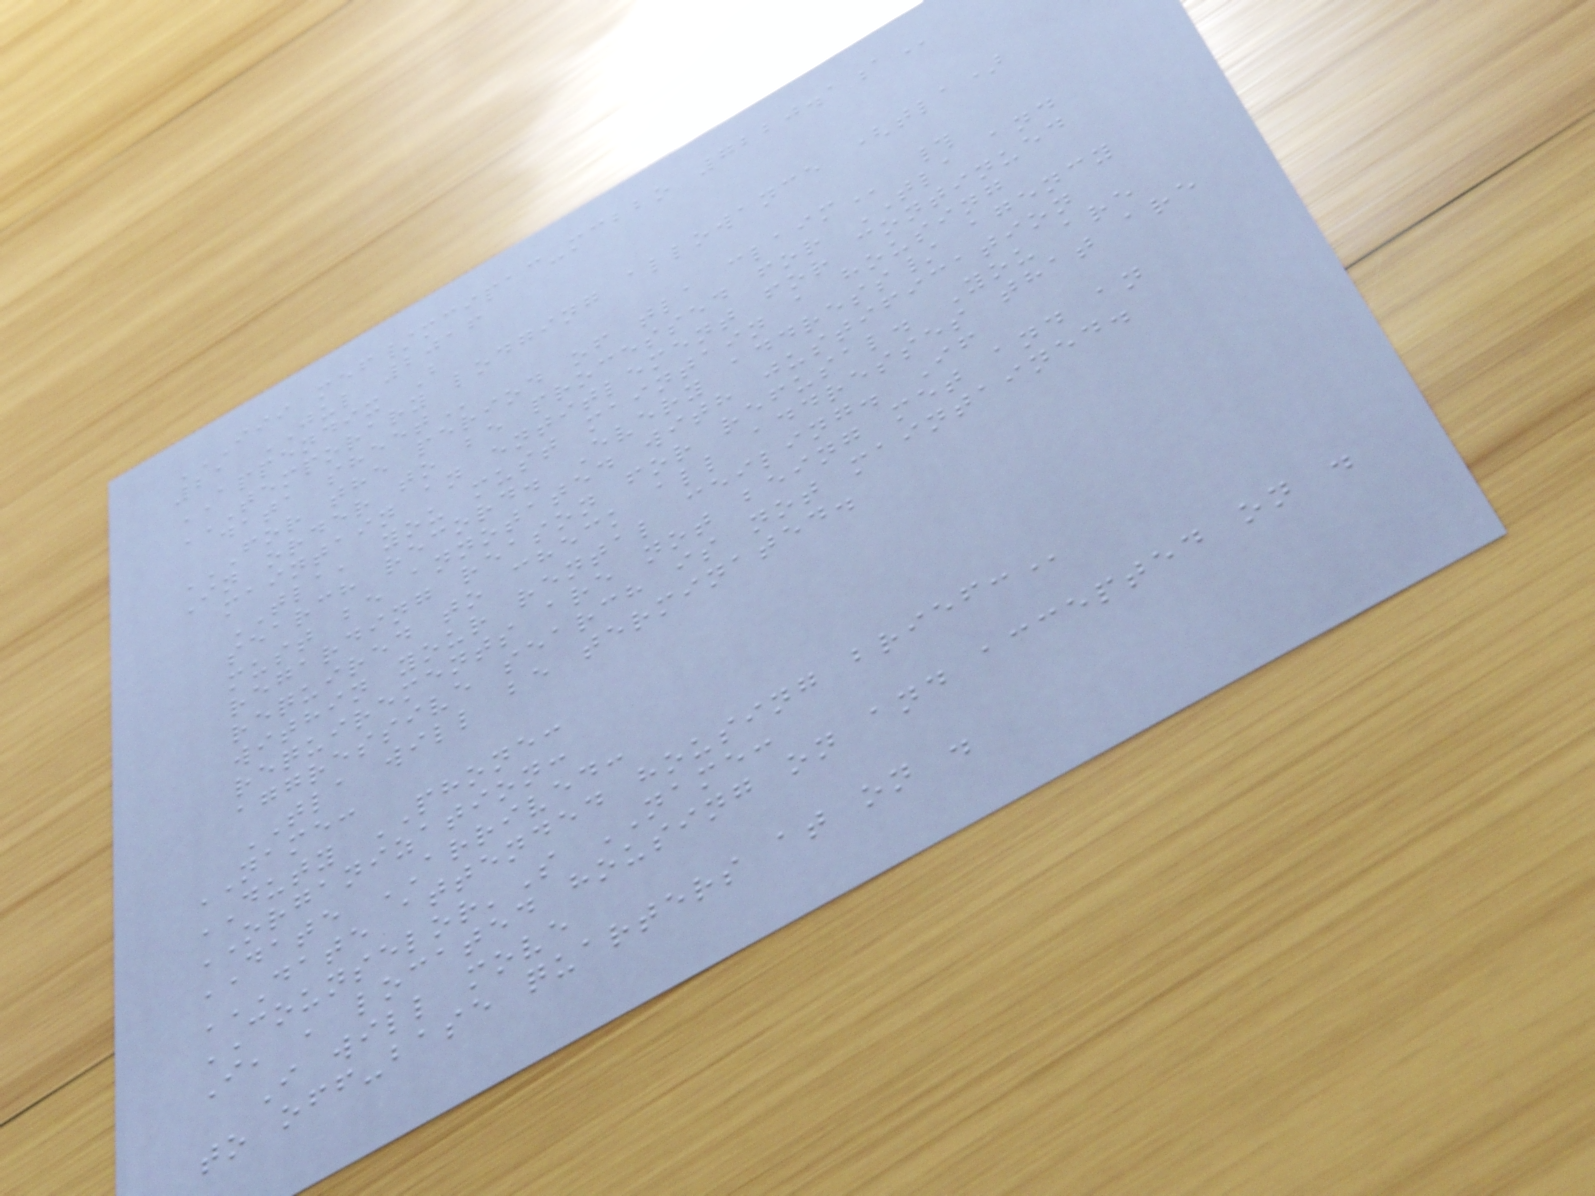III MEF/MCIPAC-MCBBO 7220.1A
21 JUL 2016
APPENDIX B
TEMPORARY LODGING ALLOWANCE (TLA)
DATA SHEET
FOR THE PERIOD OF TLA CLAIM #
In order to be processed for TLA and
maintain an entitlement for continued
TLA, you must maintain a housing
search record. Every address/ agency
must be annotated with justification
regarding reason for refusal. You are
required to check all addresses that are
within your rental ceiling. If
requirements are not being met and an
aggressive search is not maintained.
TLA will be terminated.
NAME:
DUTY PHONE:
ORGANIZATION:
DATE ARRIVED:
DATE ATTENDED HOUSING BRIEF:
COUNSELOR'S NAME:
I, , located housing on and accepted on .
I will move
to off-base quarters at on .
